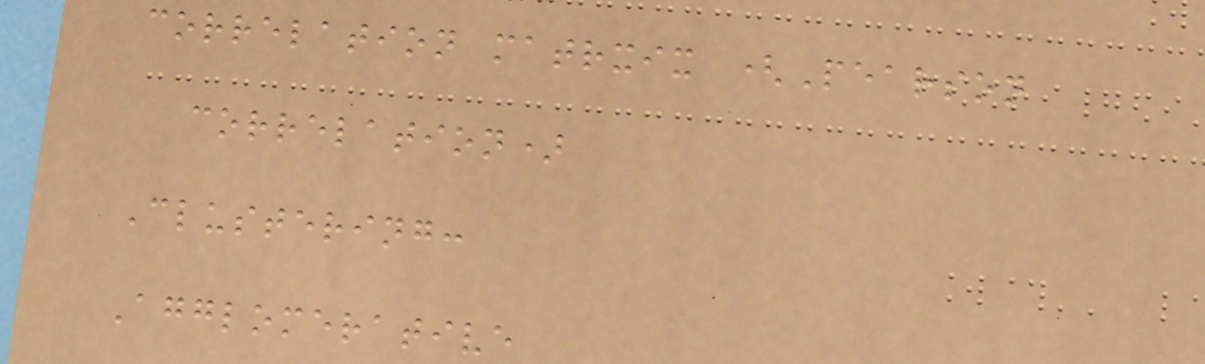correlation matrxix (Pearson
correlation)
Clustering:
Agglomerative
